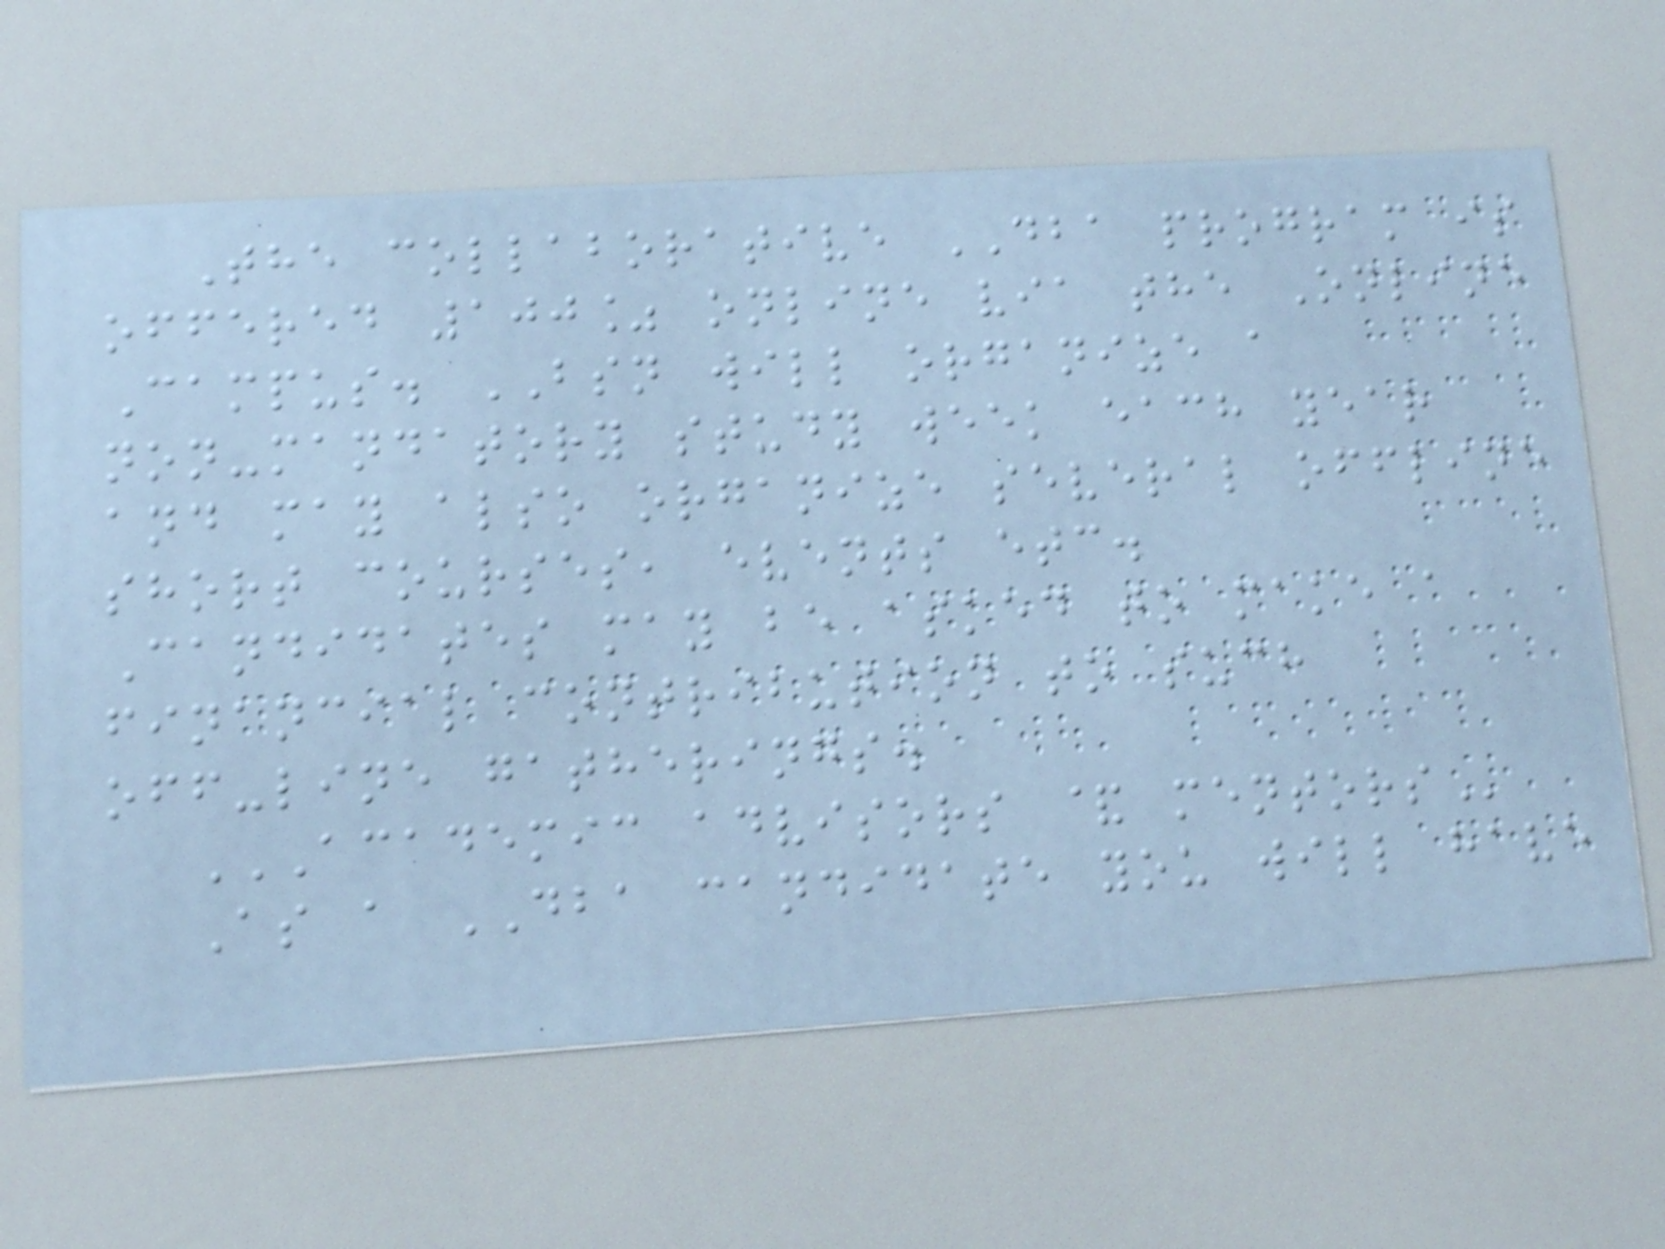The collaborative DBA program is
offered 100% online via the Online
Campus. BSN will organize a
non-mandatory study week each year
and may also organize several offline
short courses, events etc.
Candidates may be asked to make a
financial contribution to such
off-line gatherings.
ACADEMIC ADVISORS & MENTORS
As a DBA candidate you will have
